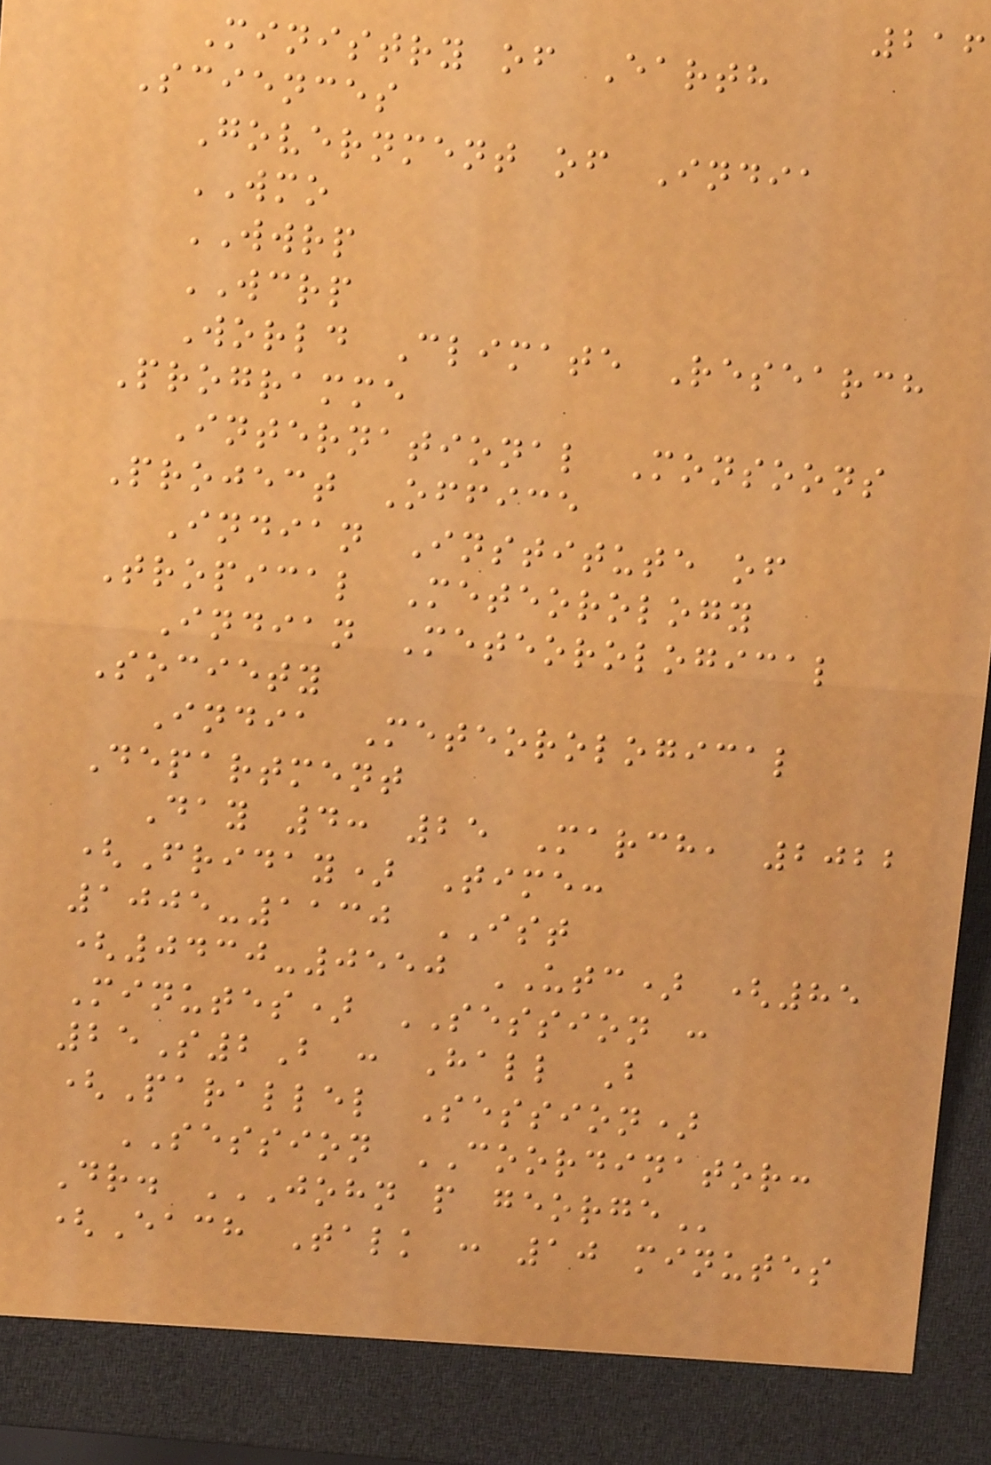216
Ministry of Earth
Sciences
Government of India
WMO
WWRP
WCRP
World Climate Research
Programme
International Monsoons
Project Office
Indian Institute of
Tropical Meteorology
Indian Meteorological
Society
India Meteorological
Department
Day 4: 25 March, 2022
(Friday) Time:
1005-1130 IST
(0430-0550 UTC) (85
Minutes) SESSION :
25S2B : Hall B
(Parallel Session)
SESSION COORDINATOR:
Dr. JOHN P GEORGE
(Each Talk : 10 minutes
